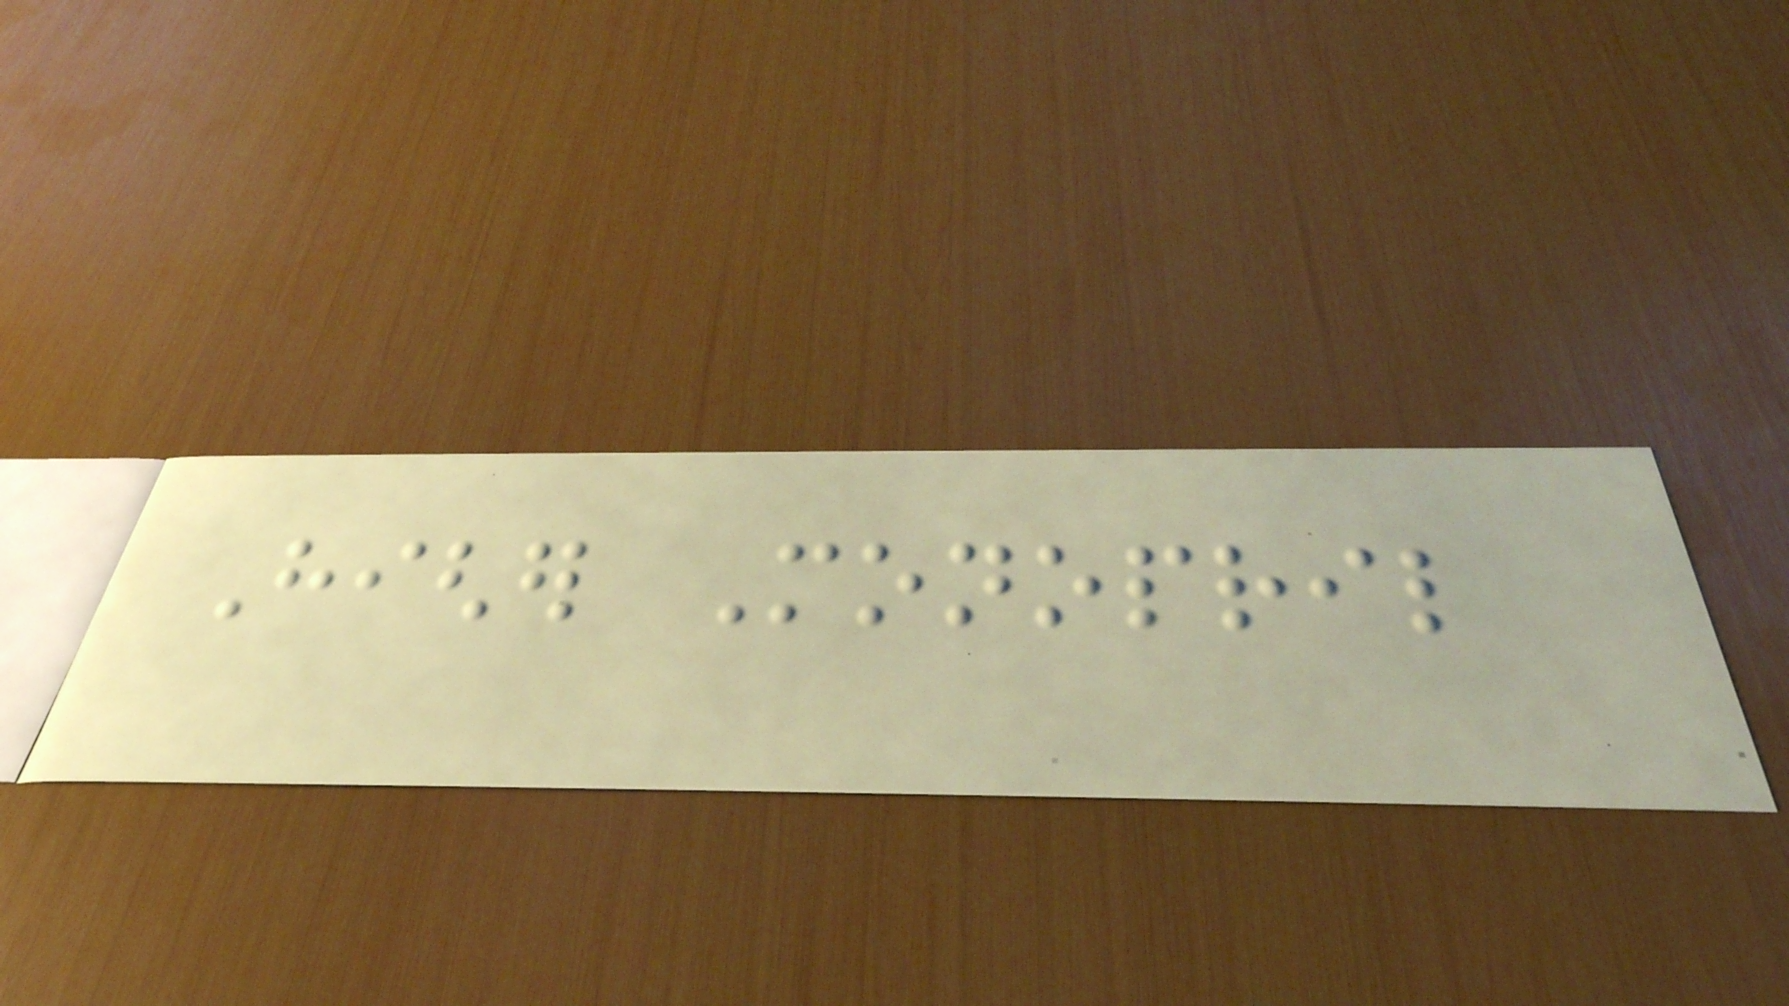Higher Monopril
